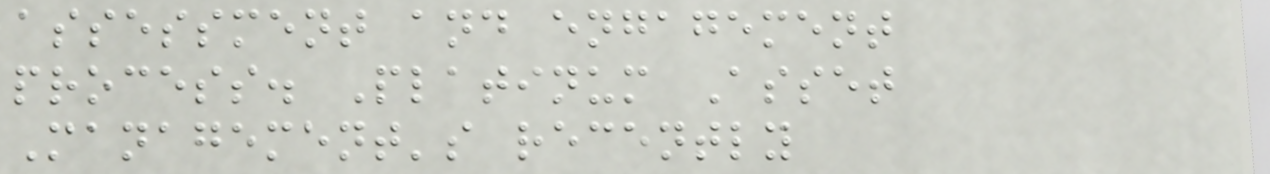assessment and engagement
process. Platinum Asset
Management's recently
